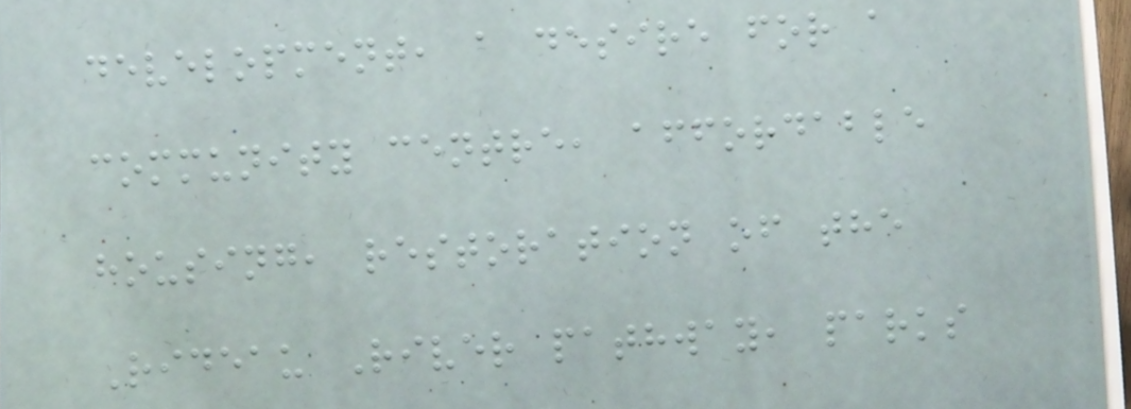development, a desire for a
community centre, affordable
housing, restoration of the
Rideau River pathway, parks
